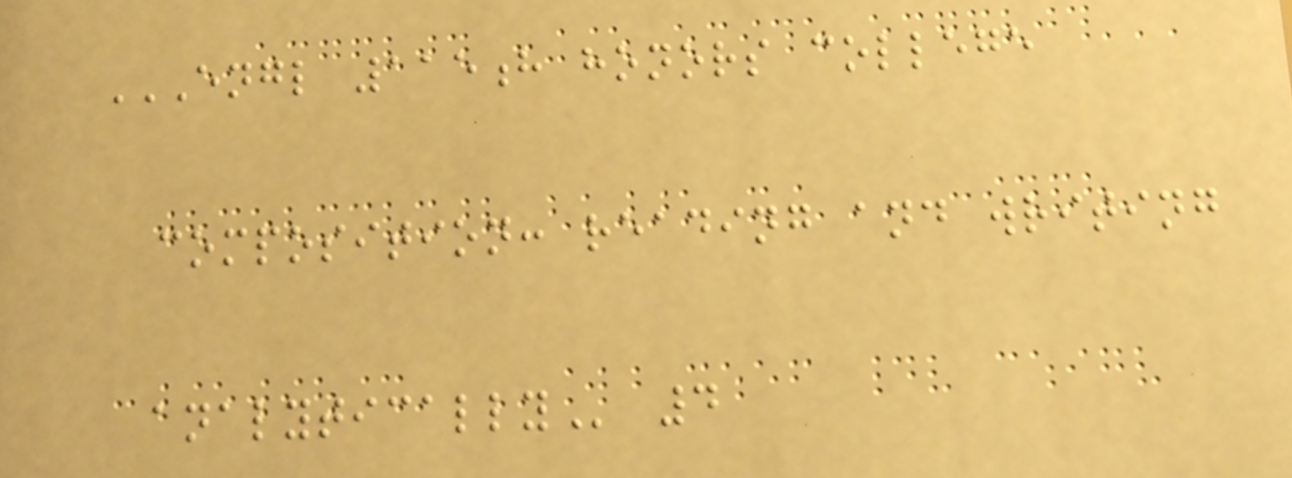ENGL 115H HONORS COLLEGE
COMPOSITION: READING AND WRITING
ANALYTICALLY 4
